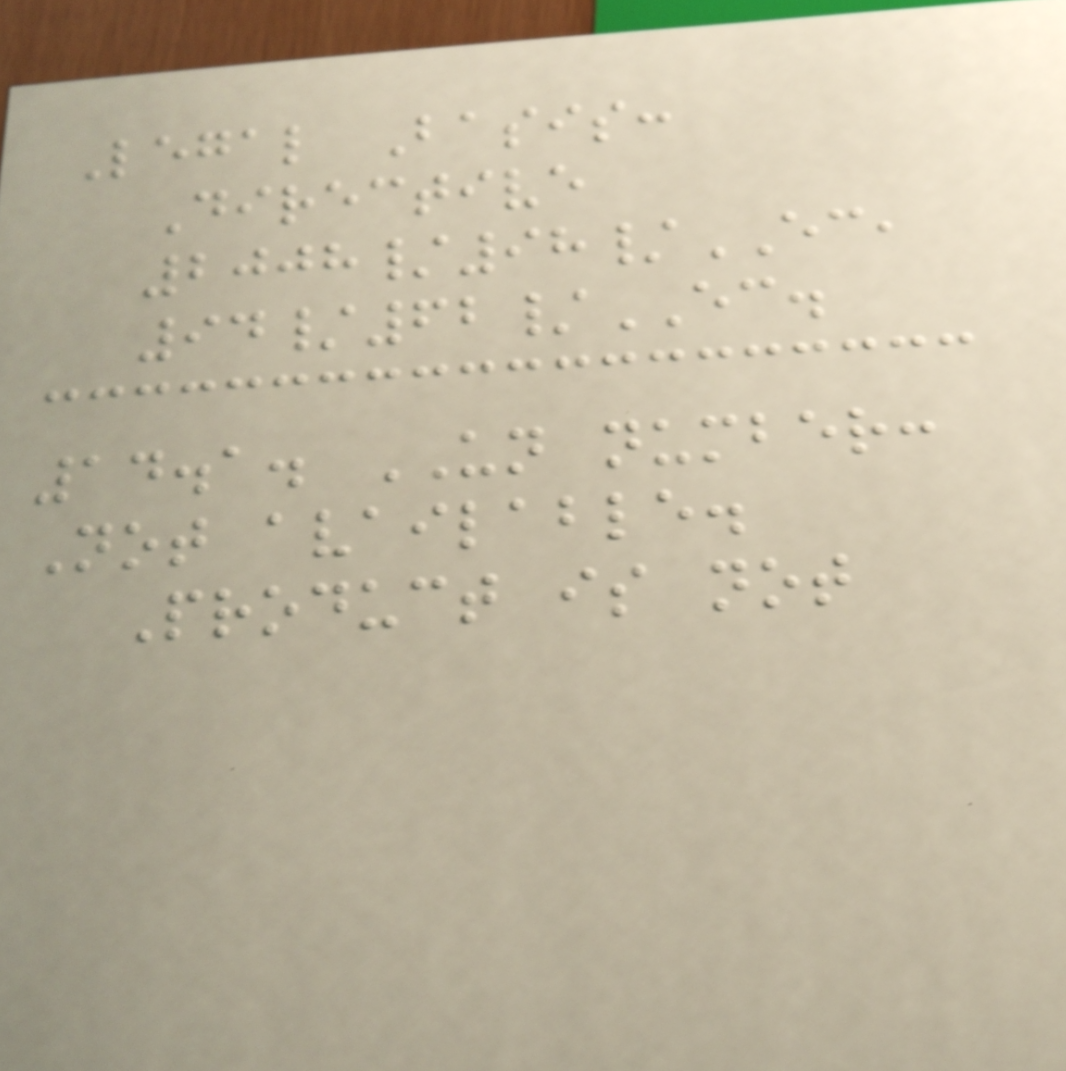Legal Basis:
Directive
2008/98/EC,
94/62/EC.
14.1. UN number:
Not available.
Product is not
